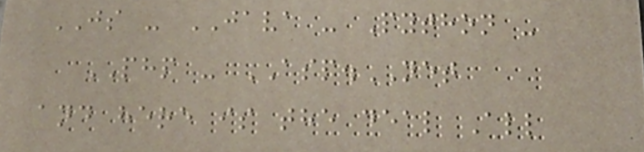JS - JAVA - Python -
PHP - ASP.NET
and here is the deal All
